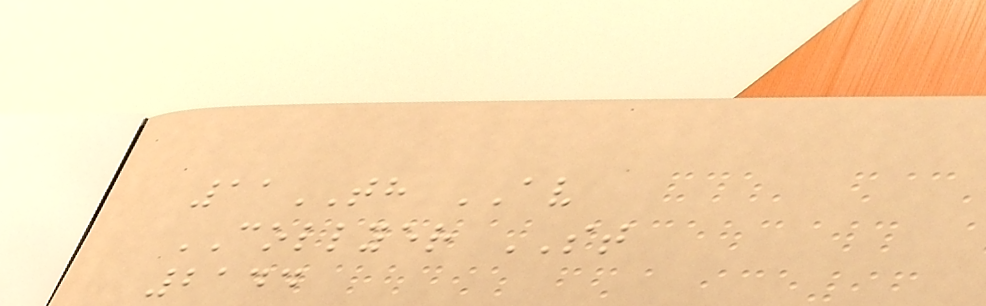11TH AV
COLLYER ST
2144
